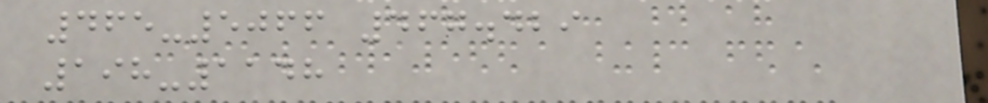465-5066 467.429
198-1148
